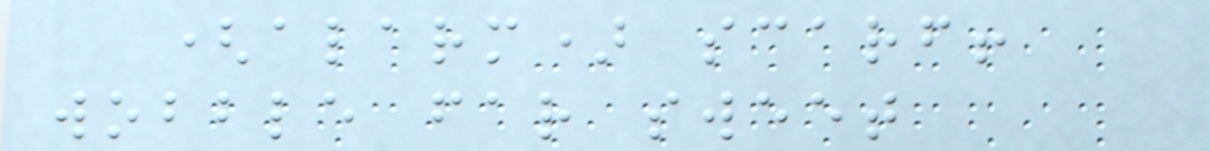(alarm) scarf!
wobble far sweet
